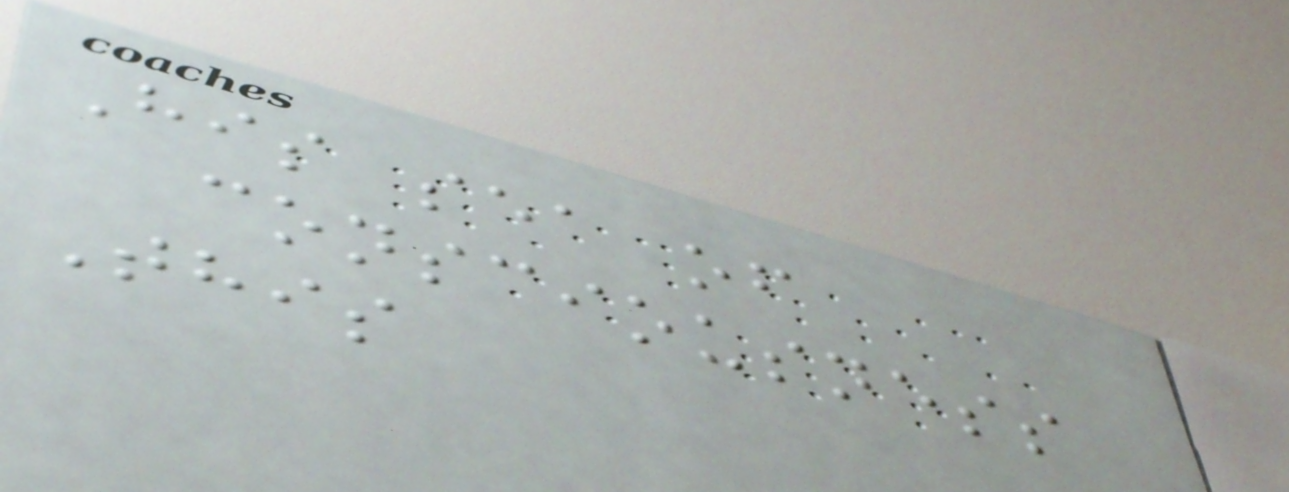His sea of
consciousness
This
